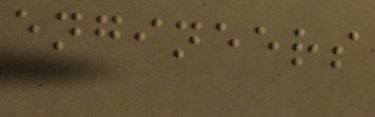engineers
